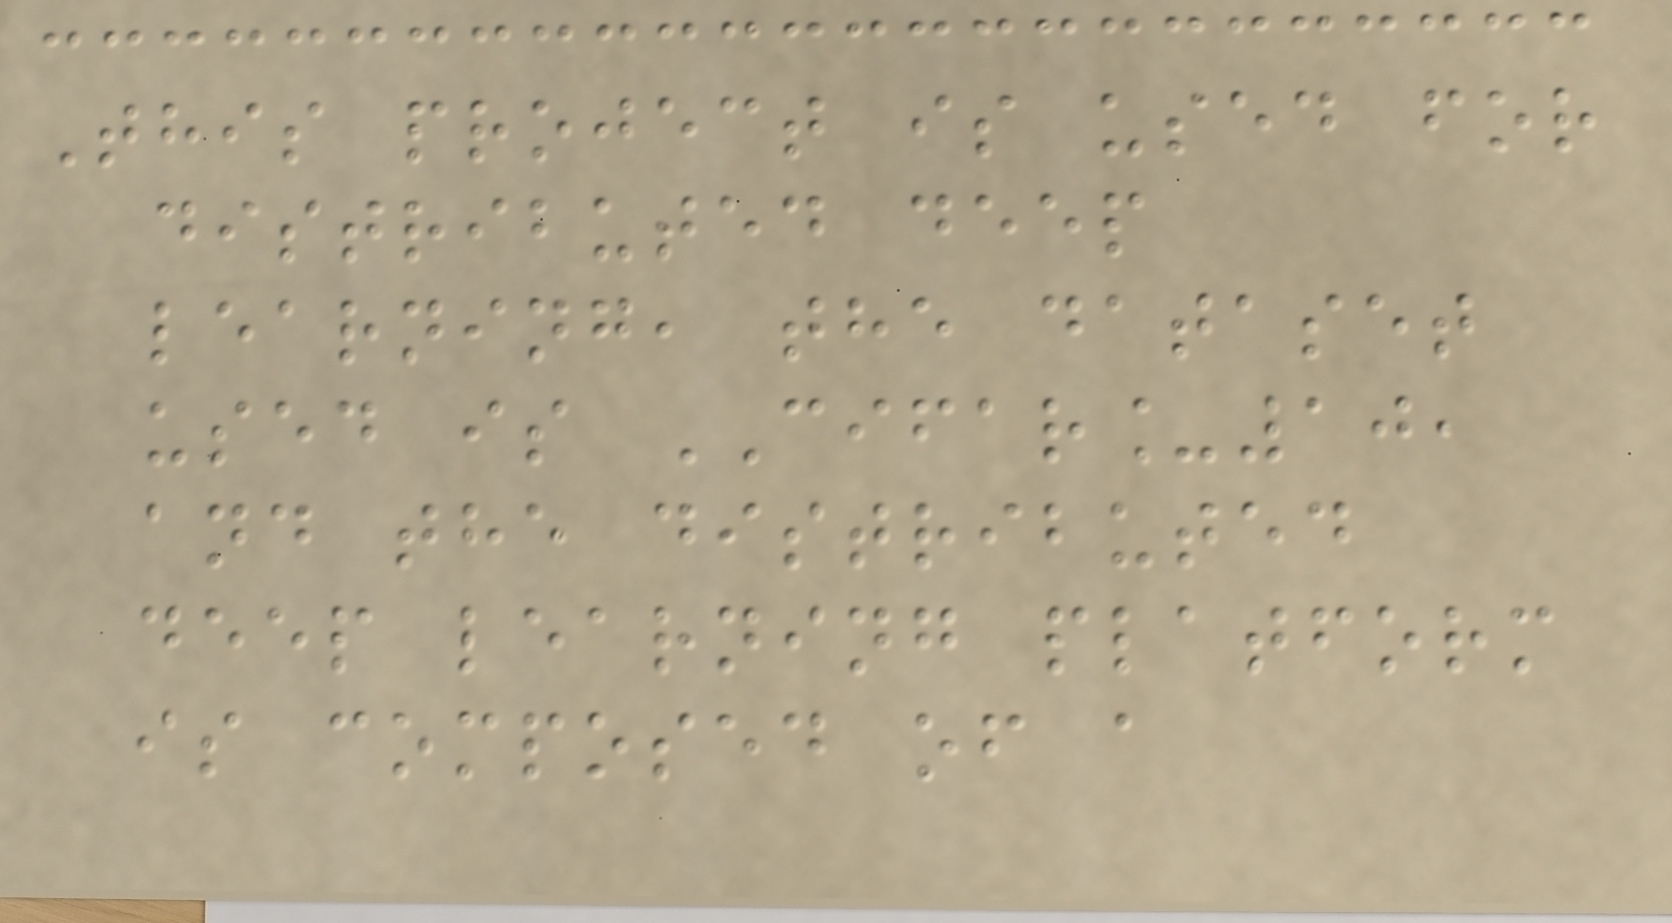This project is used for
distributed deep
learning, the dataset
used is CIFAR_10,
and the distributed
deep learning platform
is composed of a
